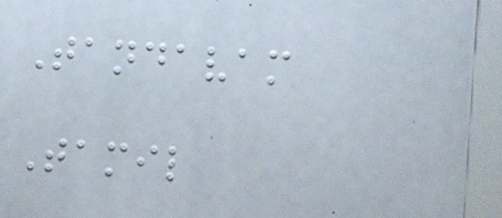Tandavam
Tamil
